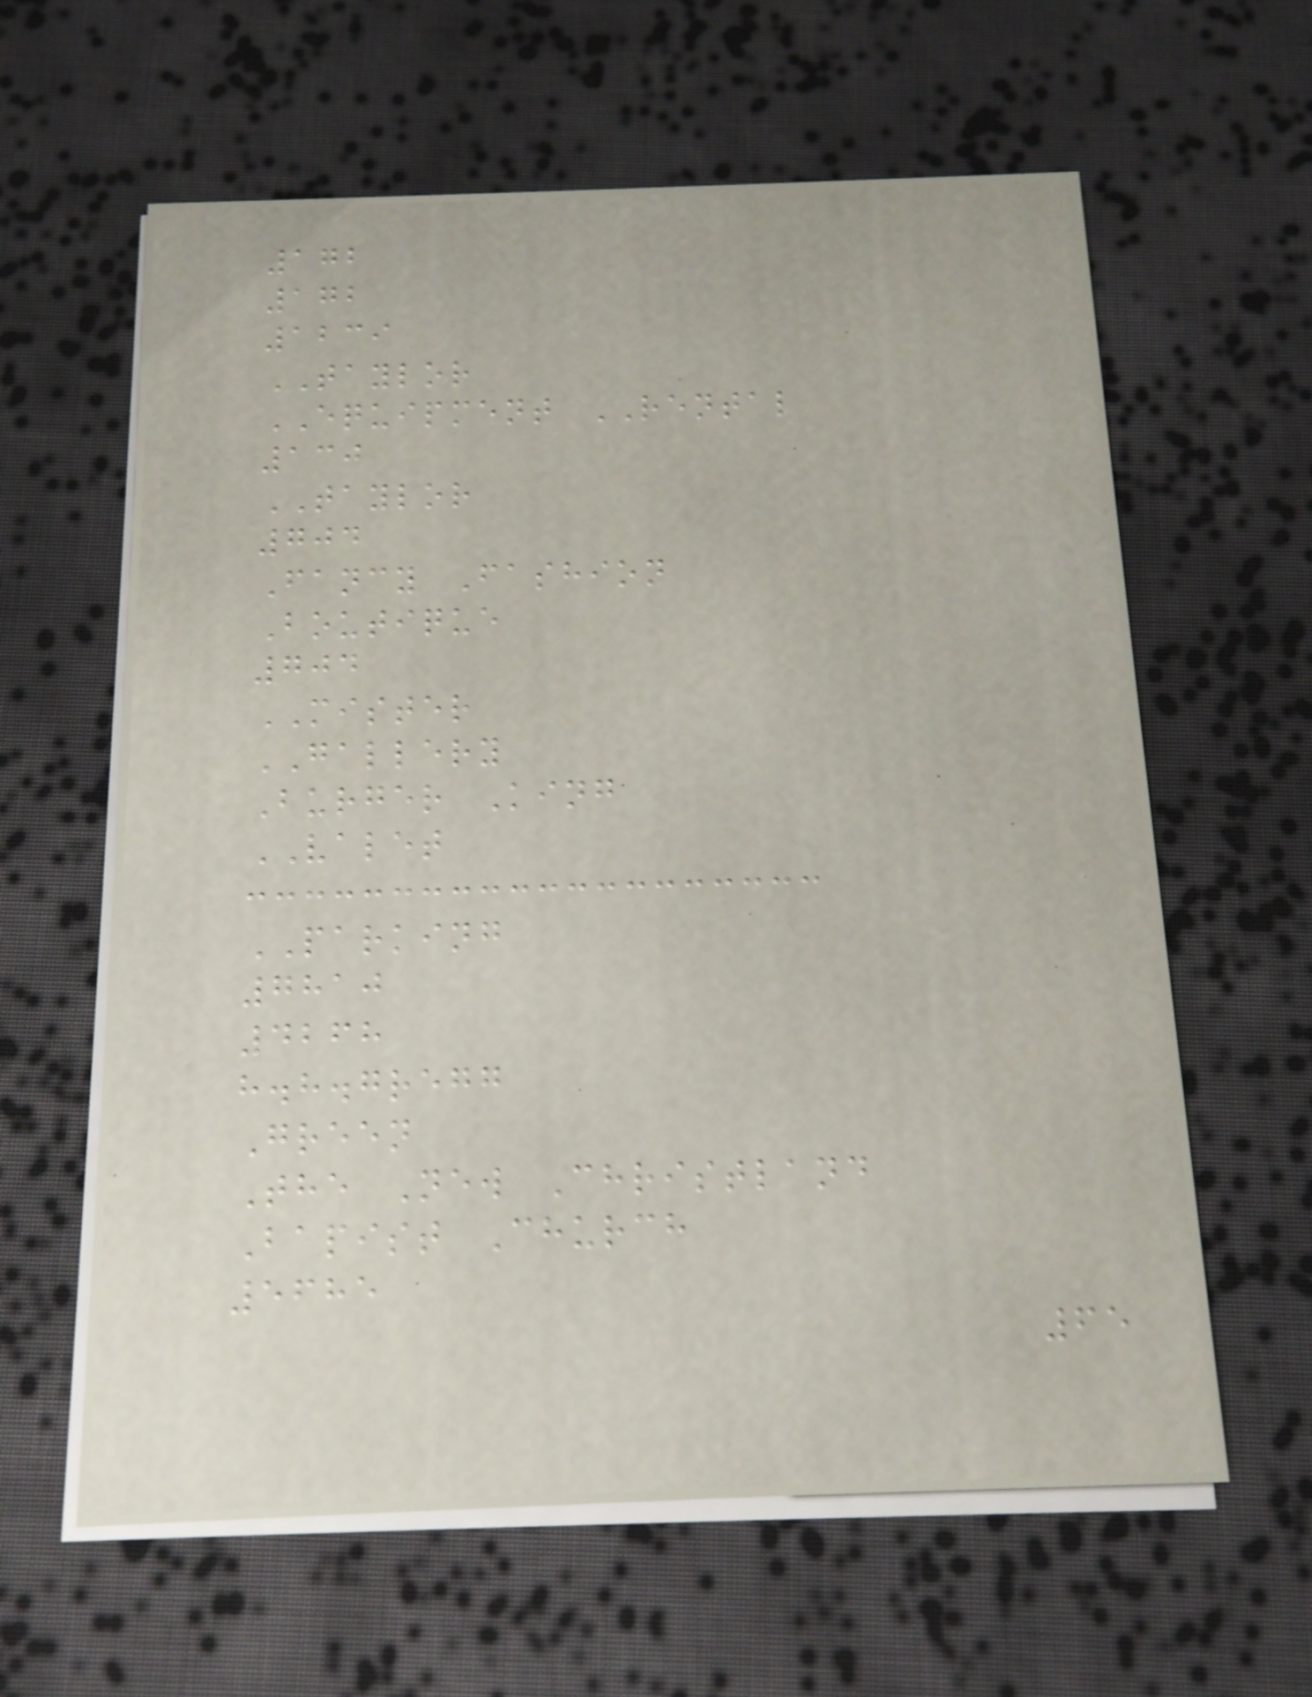172
172
1239
TAYLOR
EQUIPMENT RENTAL
130
TAYLOR
704
Fancy Fashion
Boutique
704
MISTER
GALLERY
Burger King
VALET
PARKING
7810
4268
h.h.gregg
Green
The New Christland
Bapist Church
5685
65
